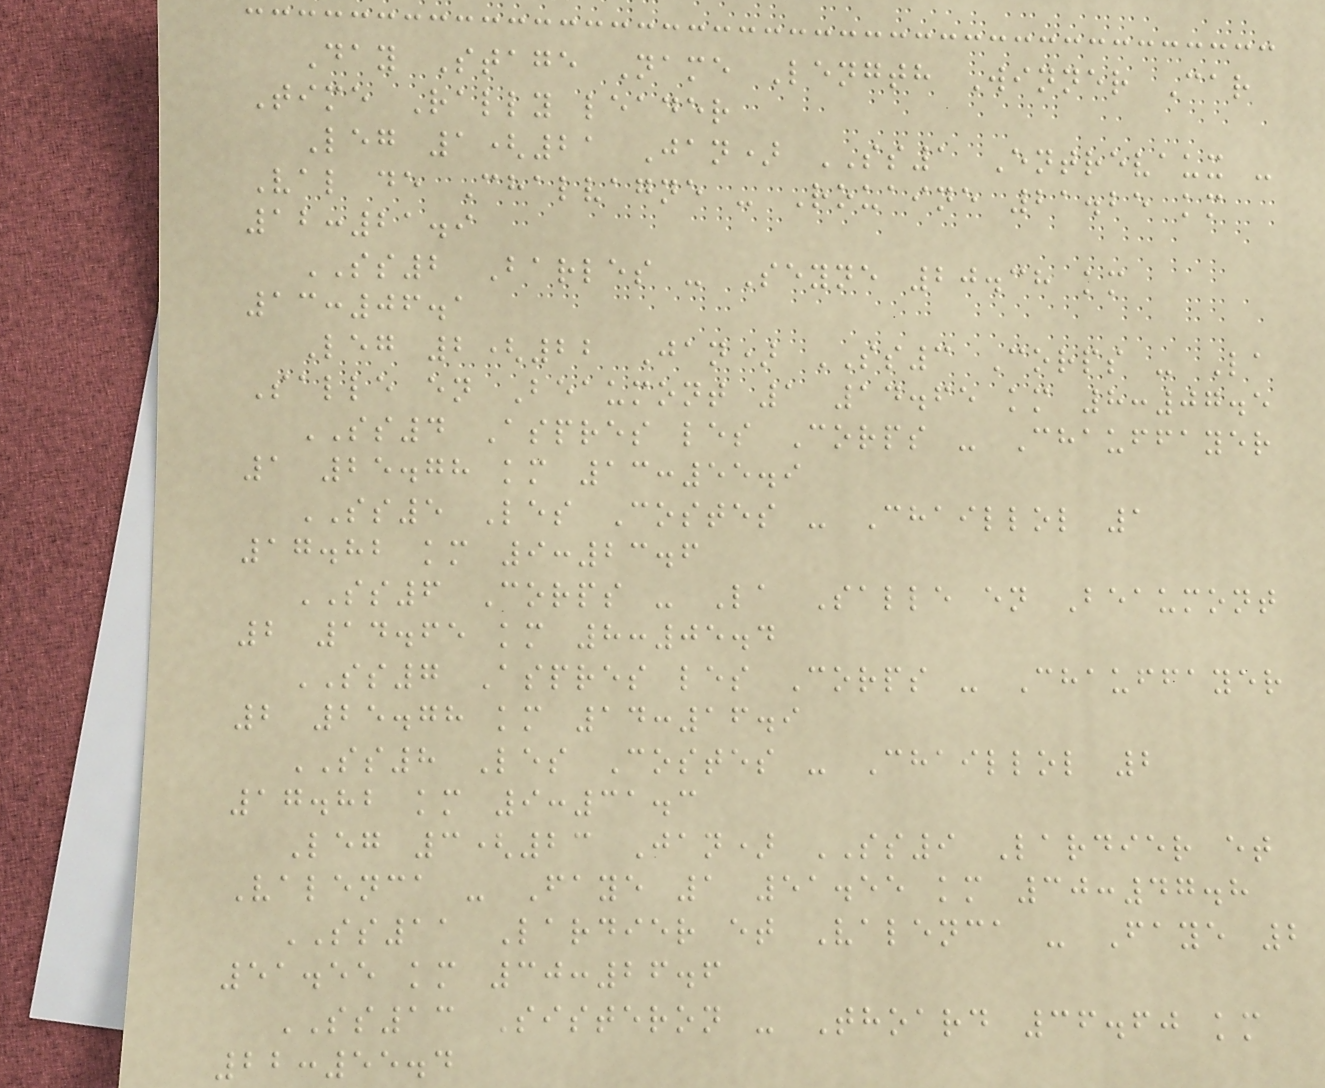Day Stage Name Length Winner Car
Time Rally leader
Leg 1(21 Jan) SS1 Entrevaux -
Val de Chalvagne - Rouaine 21.25 km
12:21.9
SS2 Barles - Seyne 20.38 km
13:06.1
Leg 2(22 Jan) SS3 Corps - La
Salle en Beaumont 1 14.65 km 8:07.5
SS4 Aspres les Corps - Chauffayer
1 25.78 km 13:55.9
SS5 Les Costes - Chaillol 1
17.82 km 9:23.6
SS6 Corps - La Salle en Beaumont
2 14.65 km 8:05.4
SS7 Aspres les Corps - Chauffayer
2 25.78 km 14:16.9
SS8 Les Costes - Chaillol 2
17.82 km 9:31.3
Leg 3(23 Jan) SS9 Lardier et
Valenca - Faye 1 51.55 km 30:47.8
SS11 Lardier et Valenca - Faye 2
51.55 km 30:26.6
SS13 Sisteron - Thoard 36.60 km
22:55.4
